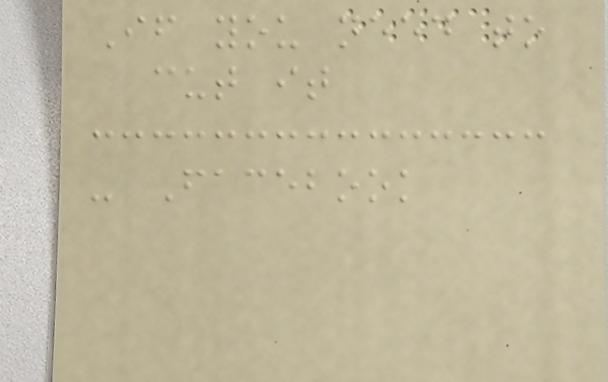If you need to
cut it
- Facebook
